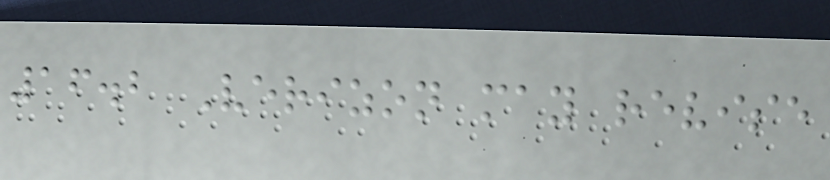16.2 Verizon may revise
